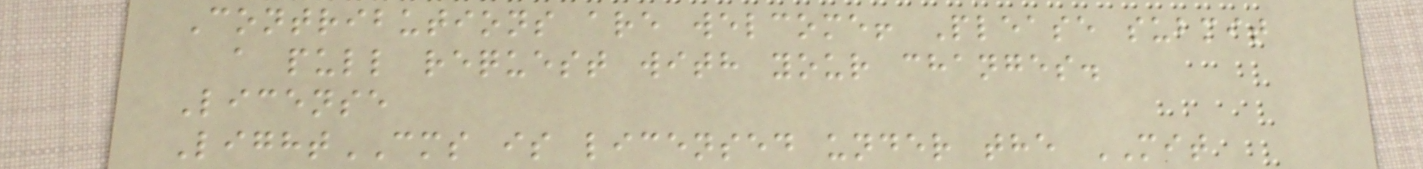Contributions are welcome! Please submit
a pull request with your changes.
License
LightCMS is licensed under the MIT
